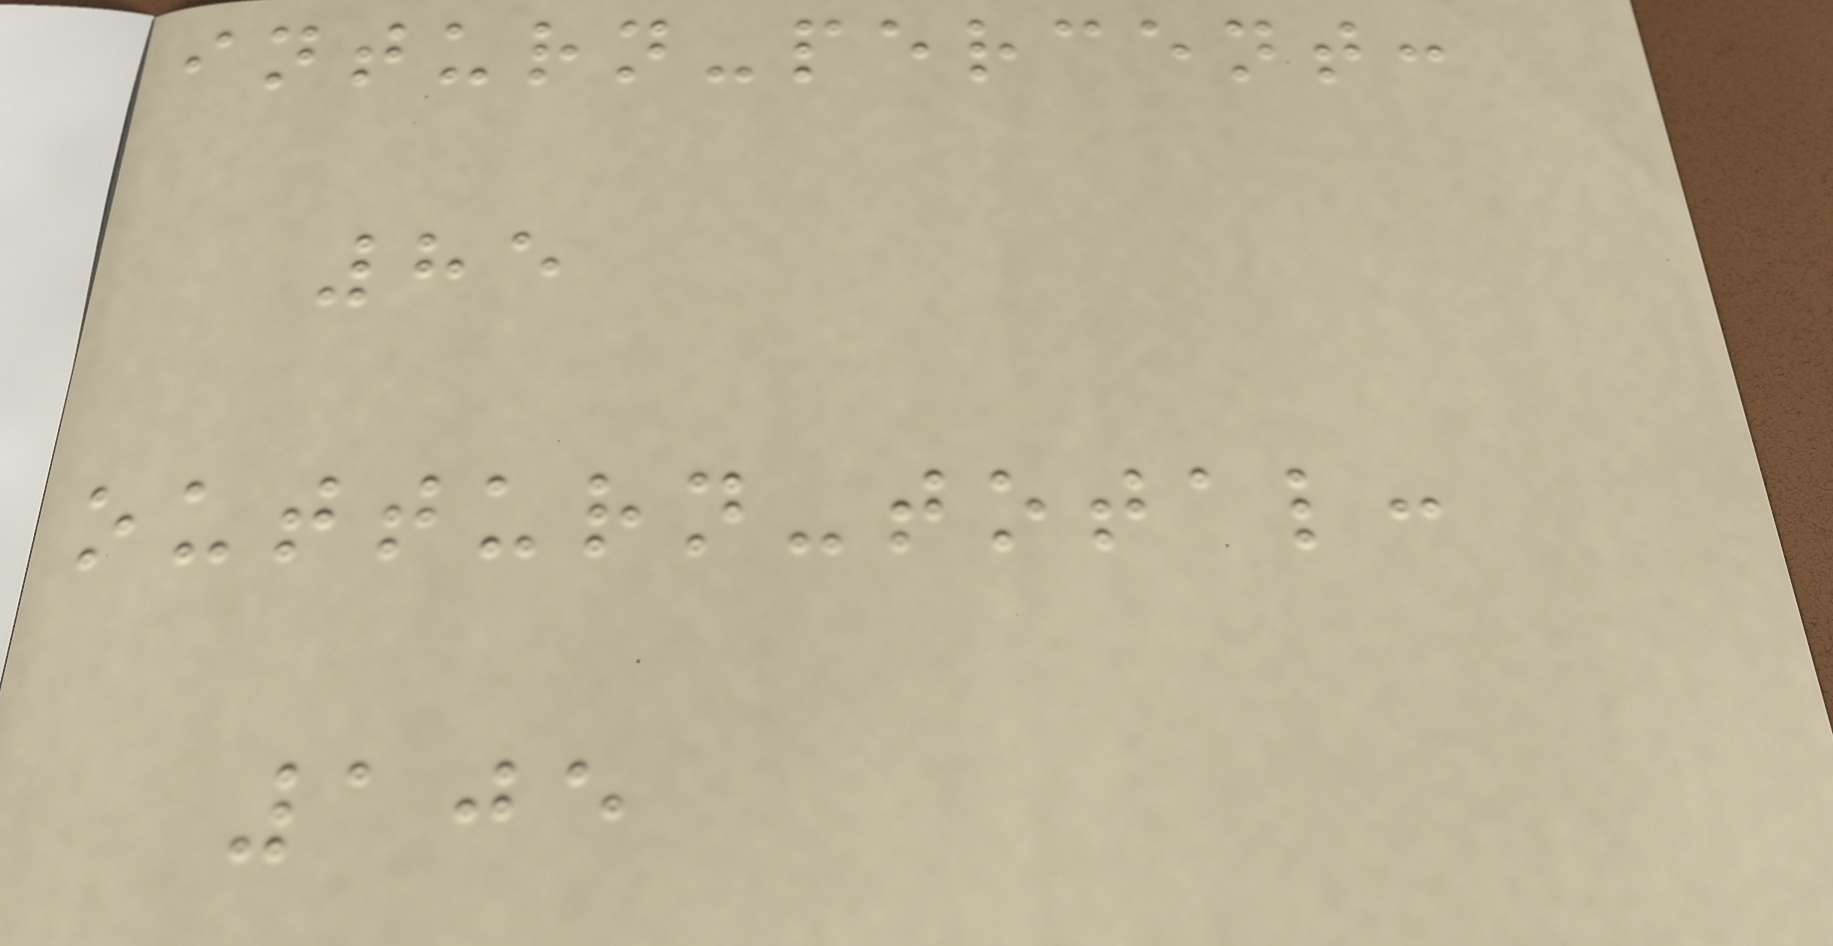inturn-percent:
85
outturn-total:
105
